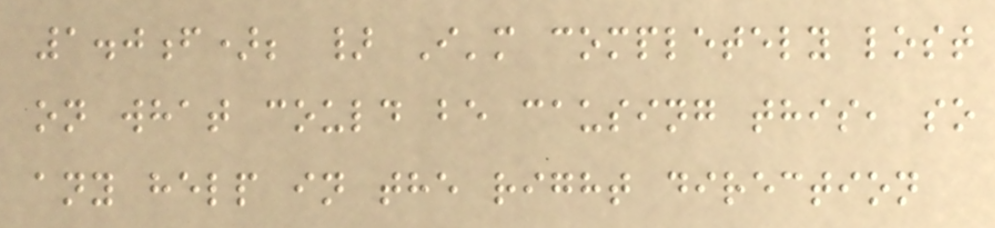1.0f); } I'm completely lost
on what could be causing this, so
any help in the right direction
